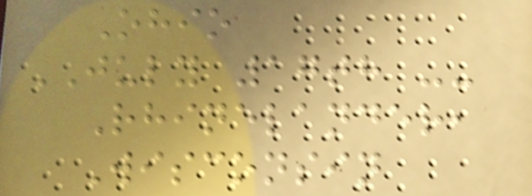Ohio
JULY 17th --
Rhinelander,
Wisconsin
